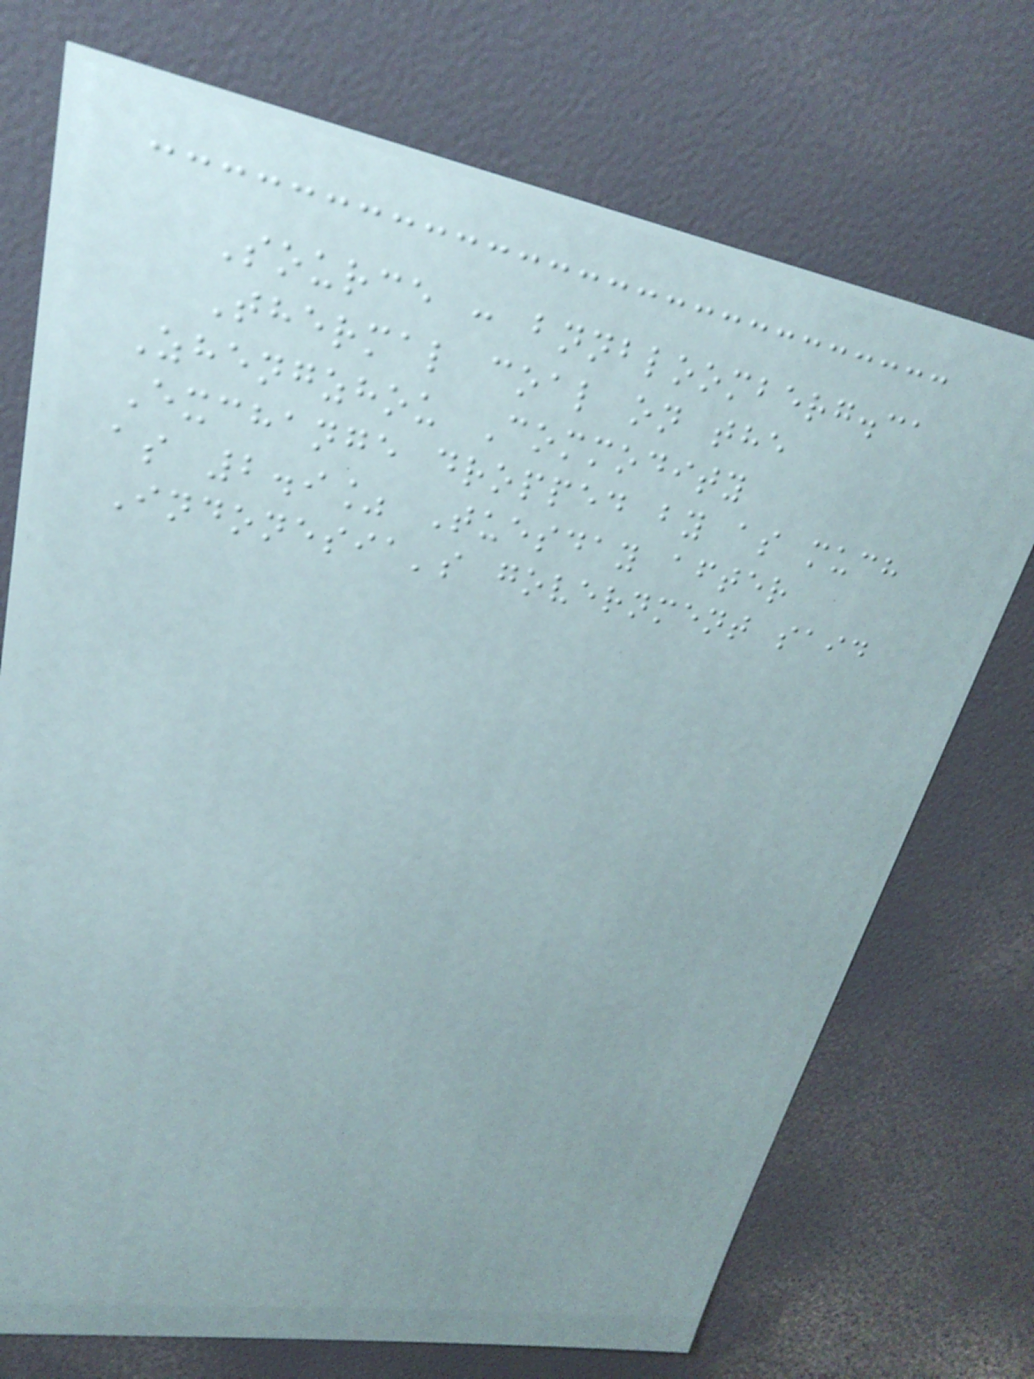Source : bnnbloomberg.ca
Thermal coal on the
Zhengzhou Commodity
Exchange dropped by as much
as 2.9% Tuesday after
Indonesia's government said
